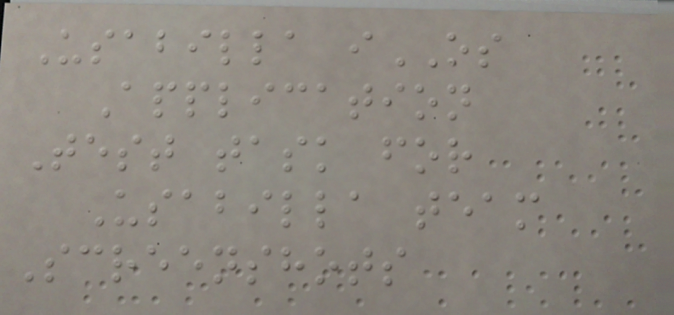Usabilla iOS
Application
Test task for
Usabilla team
Screenshots
